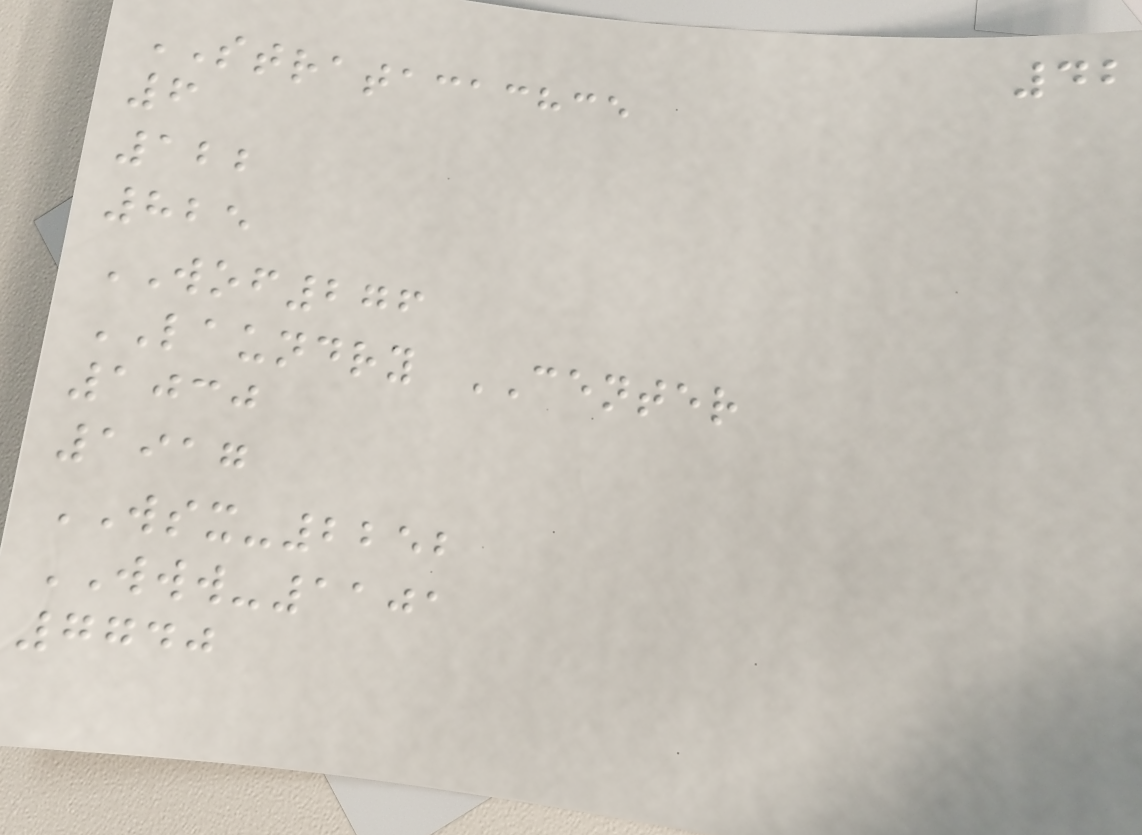42
STRATACACHCE
6
122
825
WOF276
LAUNDRY CENTER
1030
1917
WSX-2252
WWW-1101
7740
